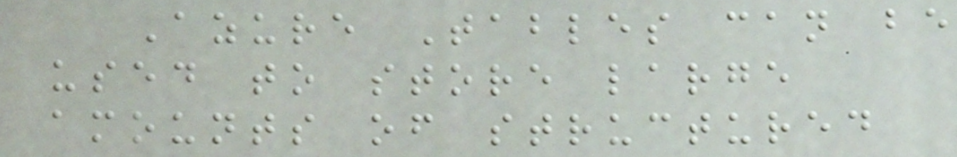Azure Tables can be
used to store large
amounts of structured
